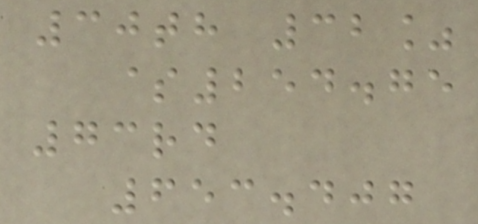30th 32%
$254.75
73rd
653.407
